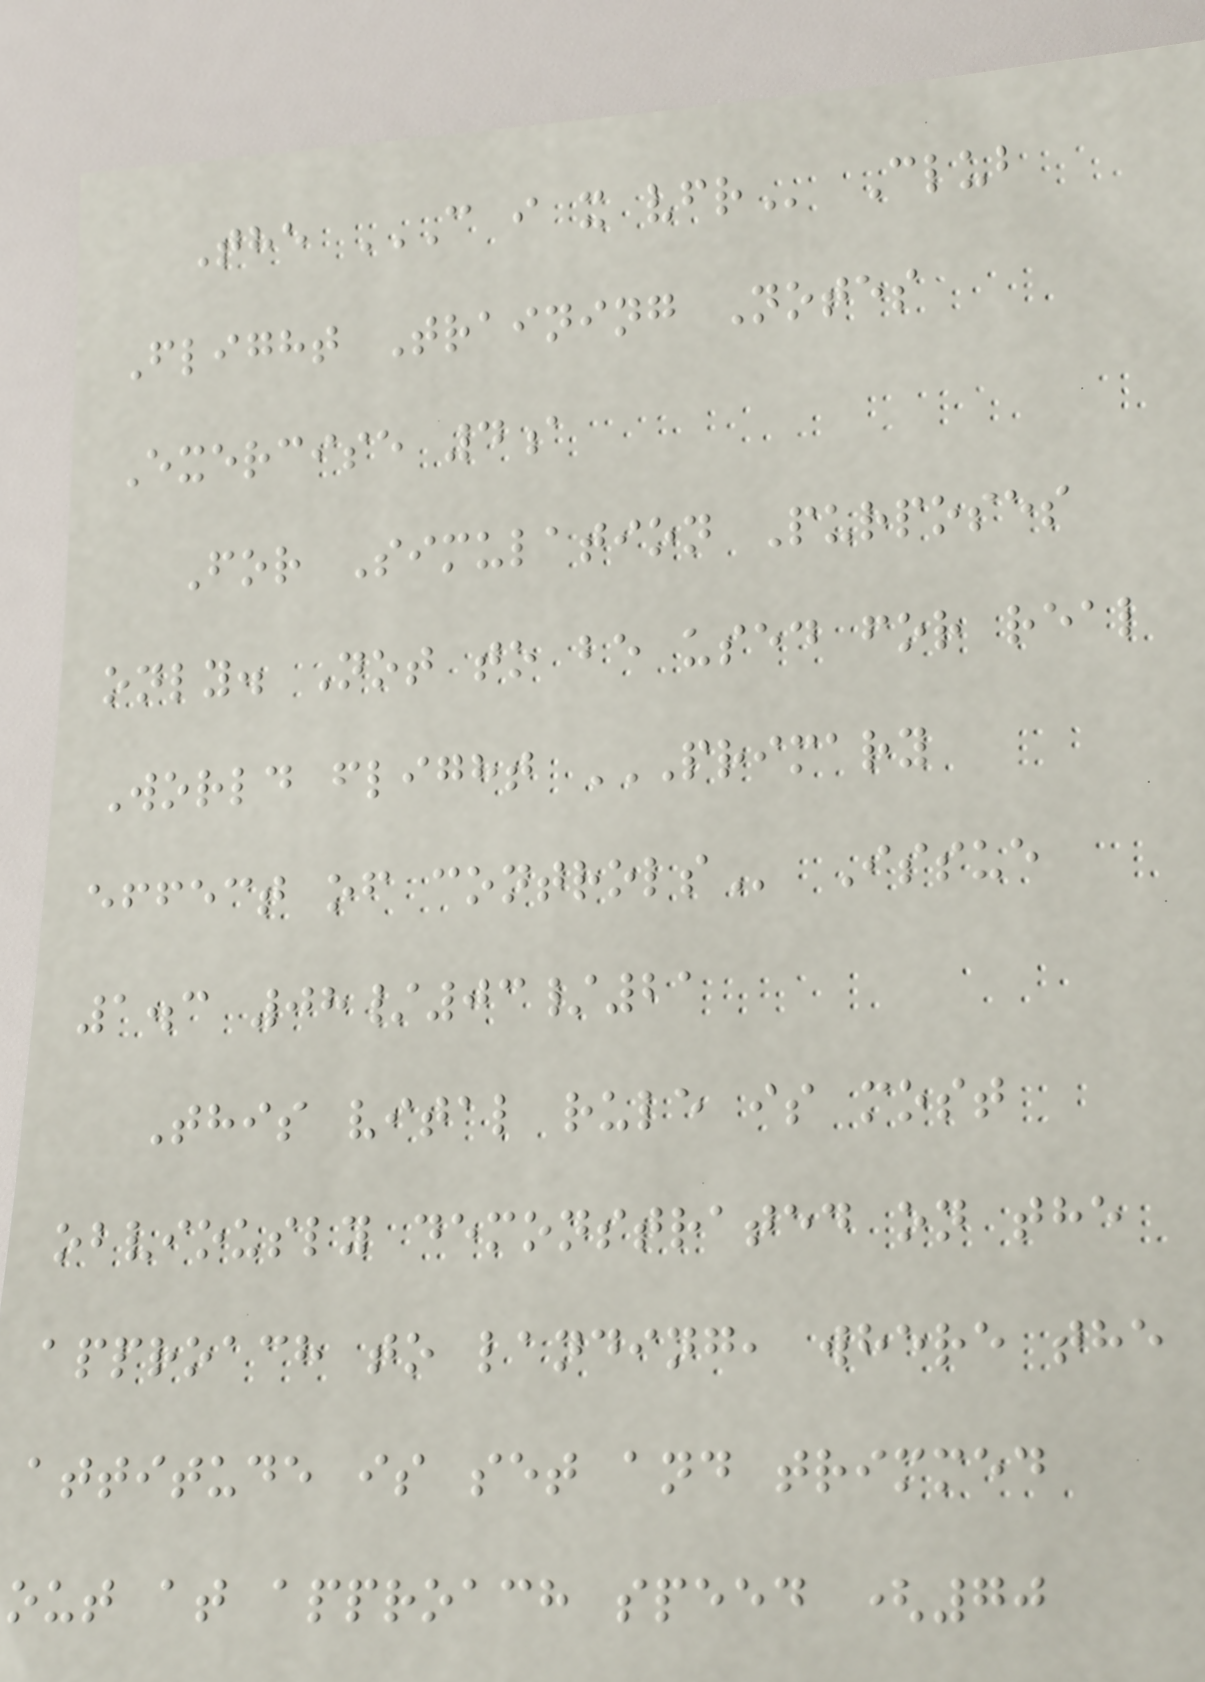The C I X VFR Club
Flight Training Notes
Exercise 4a
For Simulation Purposes
only. Not to be used for real
World flight PRIMARY
EFFECT OF CONTROLS Issue
1.3 08/03/21
This vital rule is most
obviously demonstrated on the
approach to landing, where the
attitude is set and trimmed
out at approach speed (70
